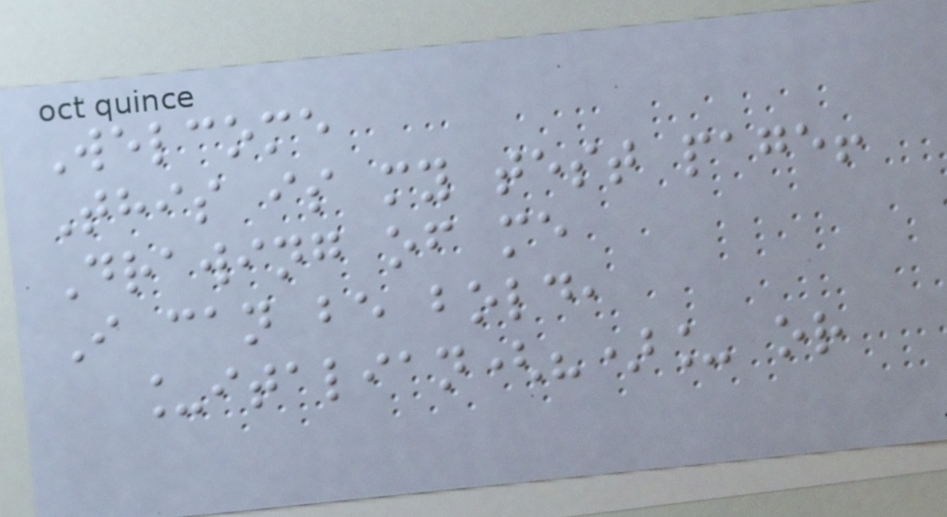Welcome
This is my test page!
Drawing of me
I can be bold,
_italian(?)_ or
